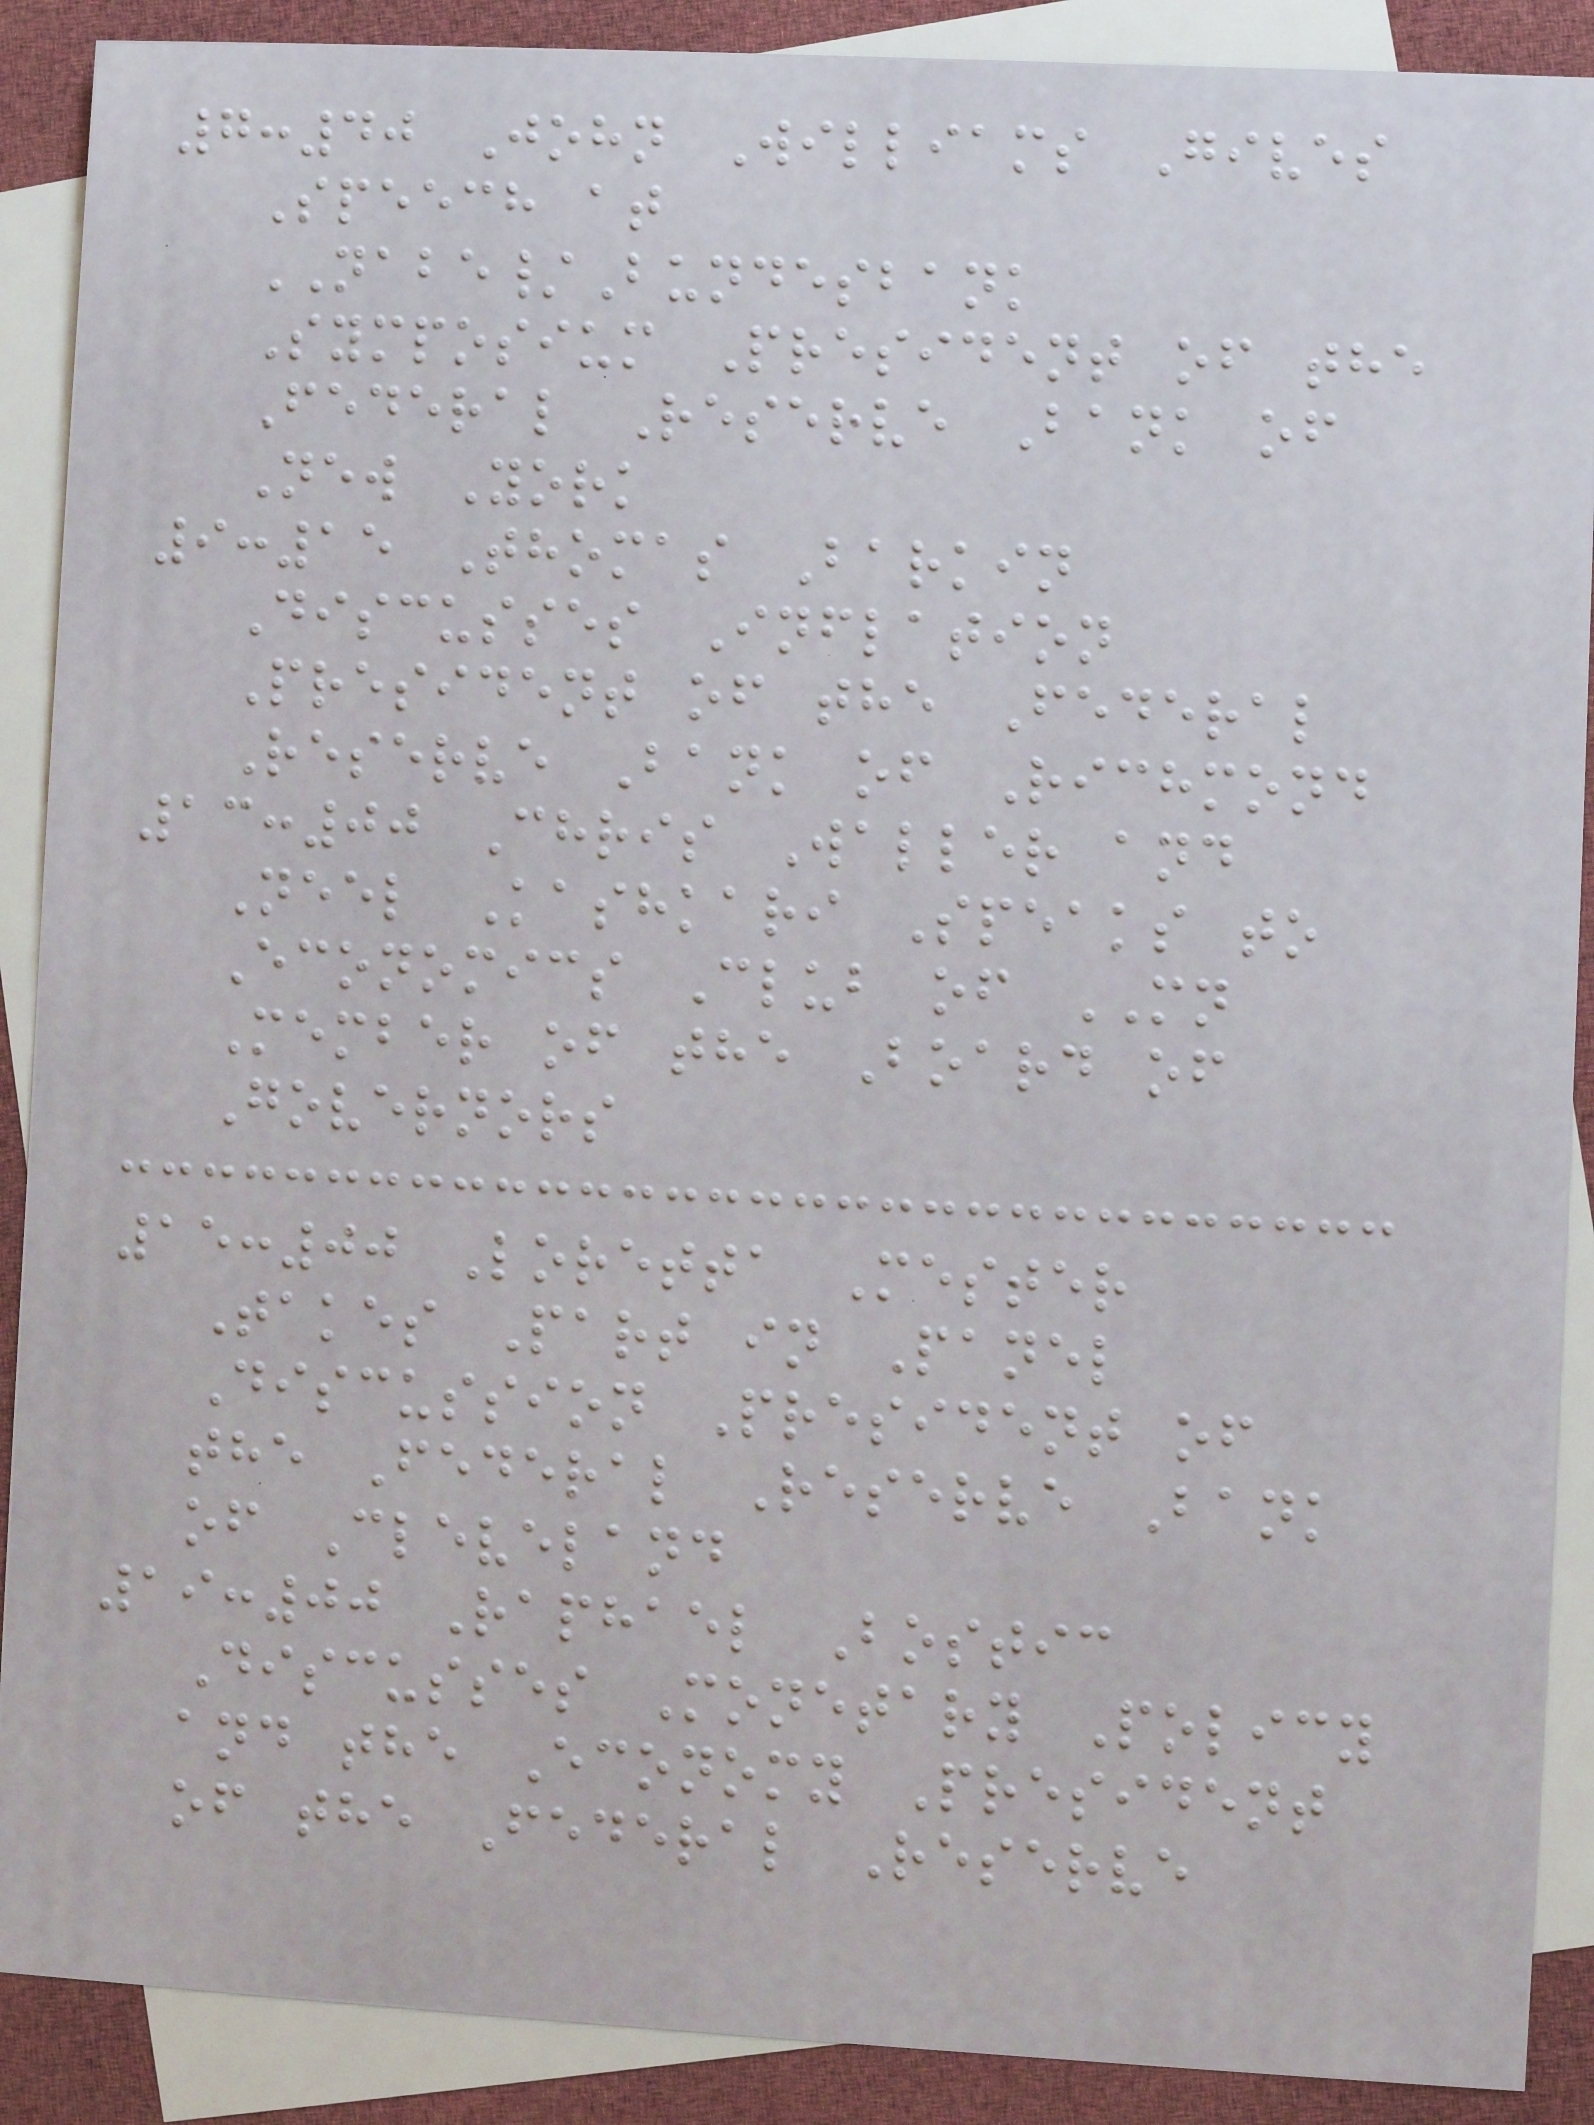7:40 John Williams Gives
Speech at
NABE/Bundesbank
Symposium President of the
Federal Reserve Bank of
New York
9:15 Thomas Barkin
Discusses Inflation
President of the Federal
Reserve Bank of Richmond
13:00 Chris Waller and
Neel Kashkari Speaks to
Economics Club of MN
Member of the Board of
Governors
15:00 Loretta Mester
Takes Part in Panel
Discussion President of
the Federal Reserve Bank
of Cleveland
19:00 Raphael Bostic
Discusses Monetary Policy
and the Economy President
of the Federal Reserve
